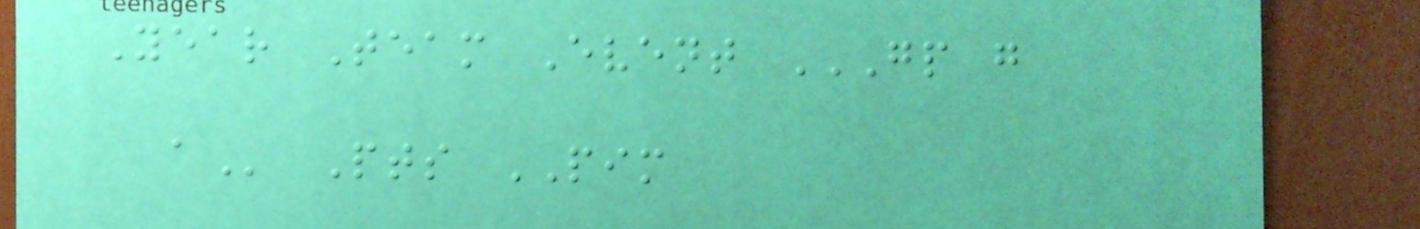Year Team Event GP G
A Pts PIM
